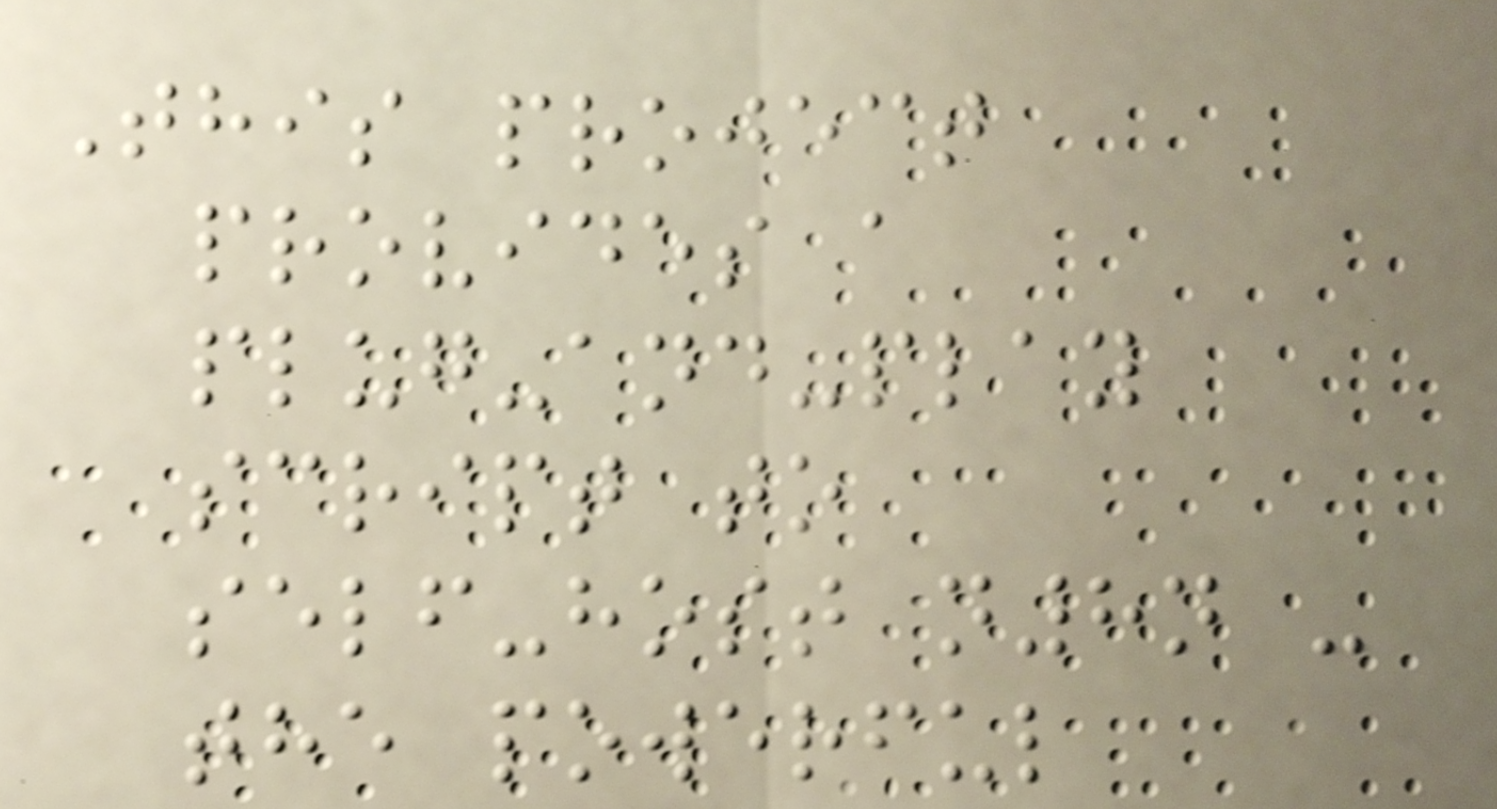This project
provides a
plug-and-play
script to
self-host n8n -
the powerful
